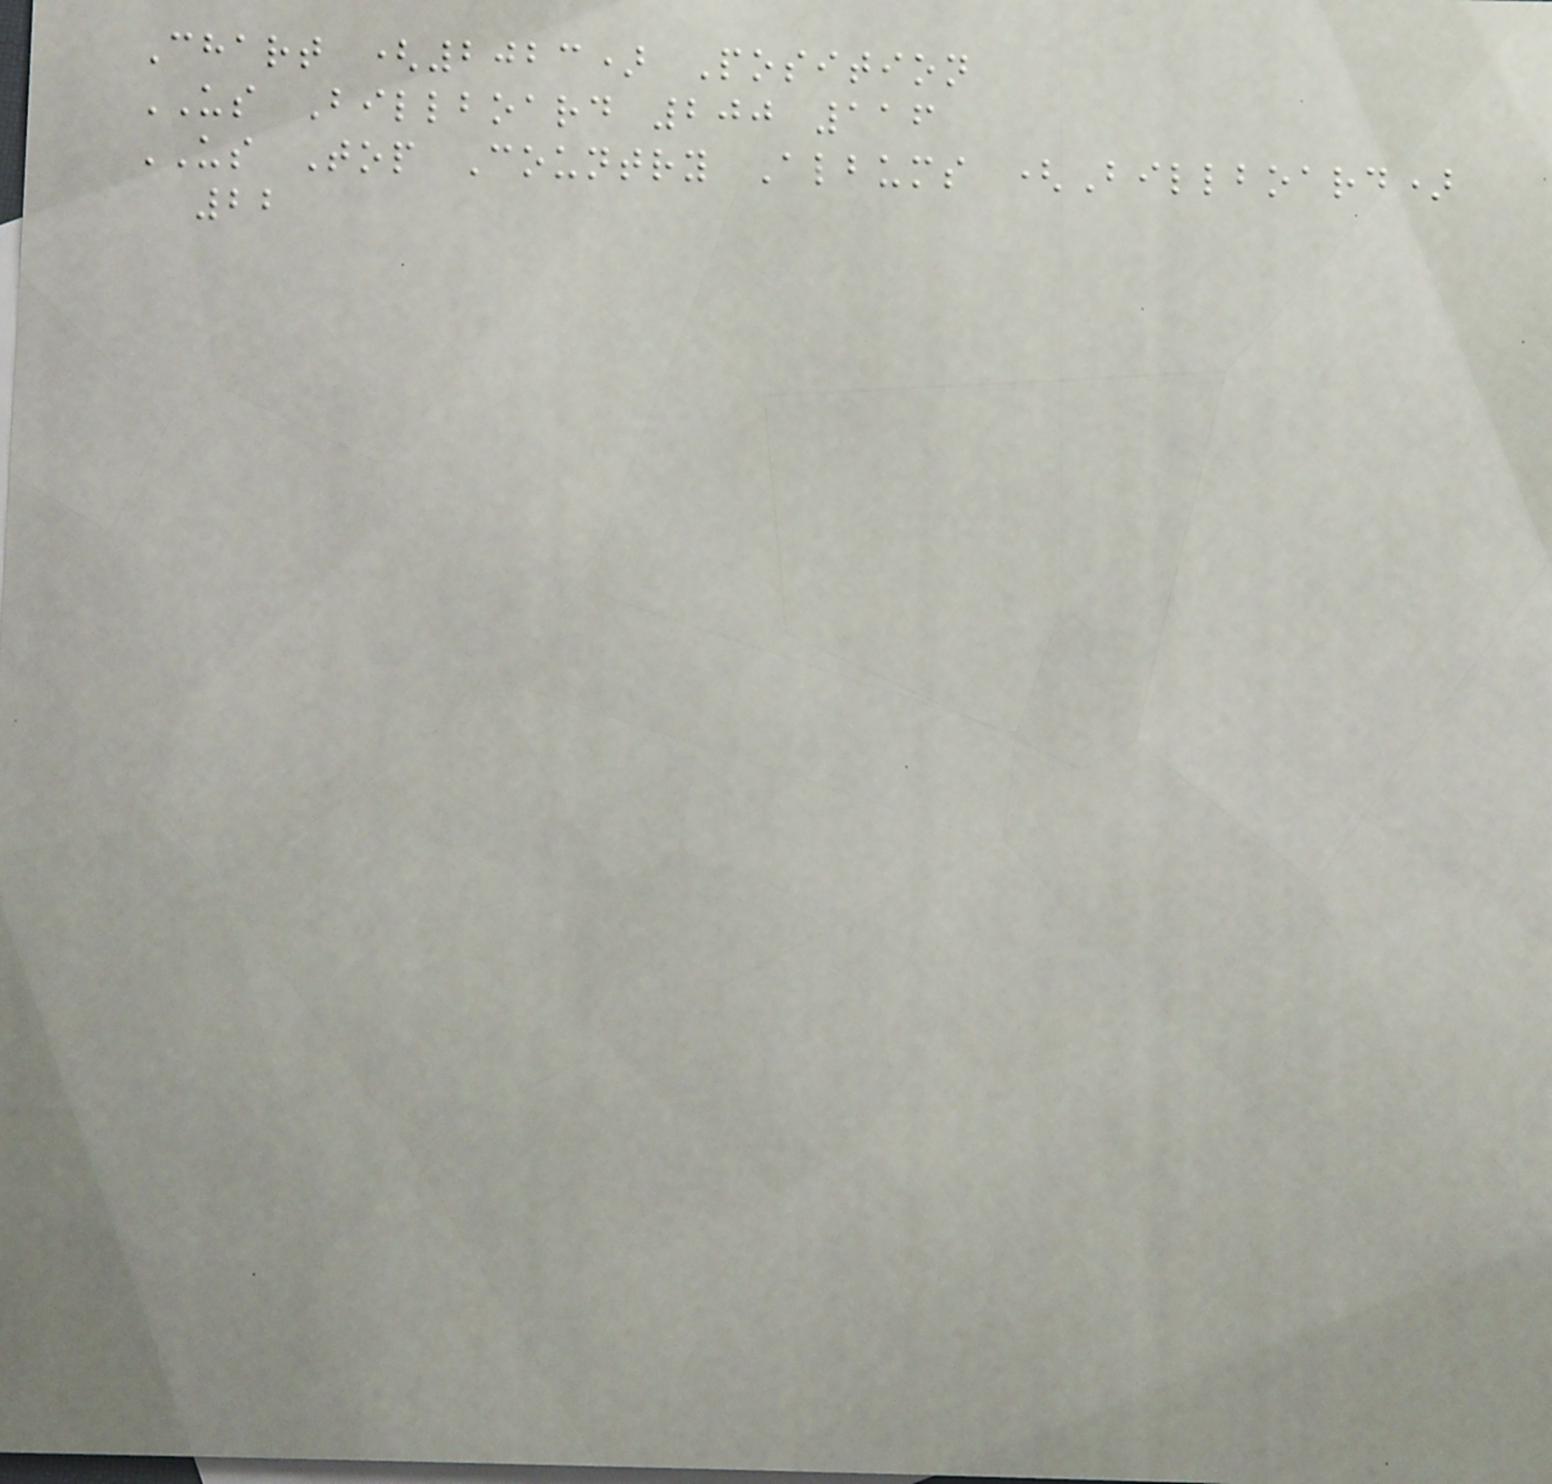Chart (2023) Position
US Billboard 200 116
US Top Country Albums (Billboard)
22
